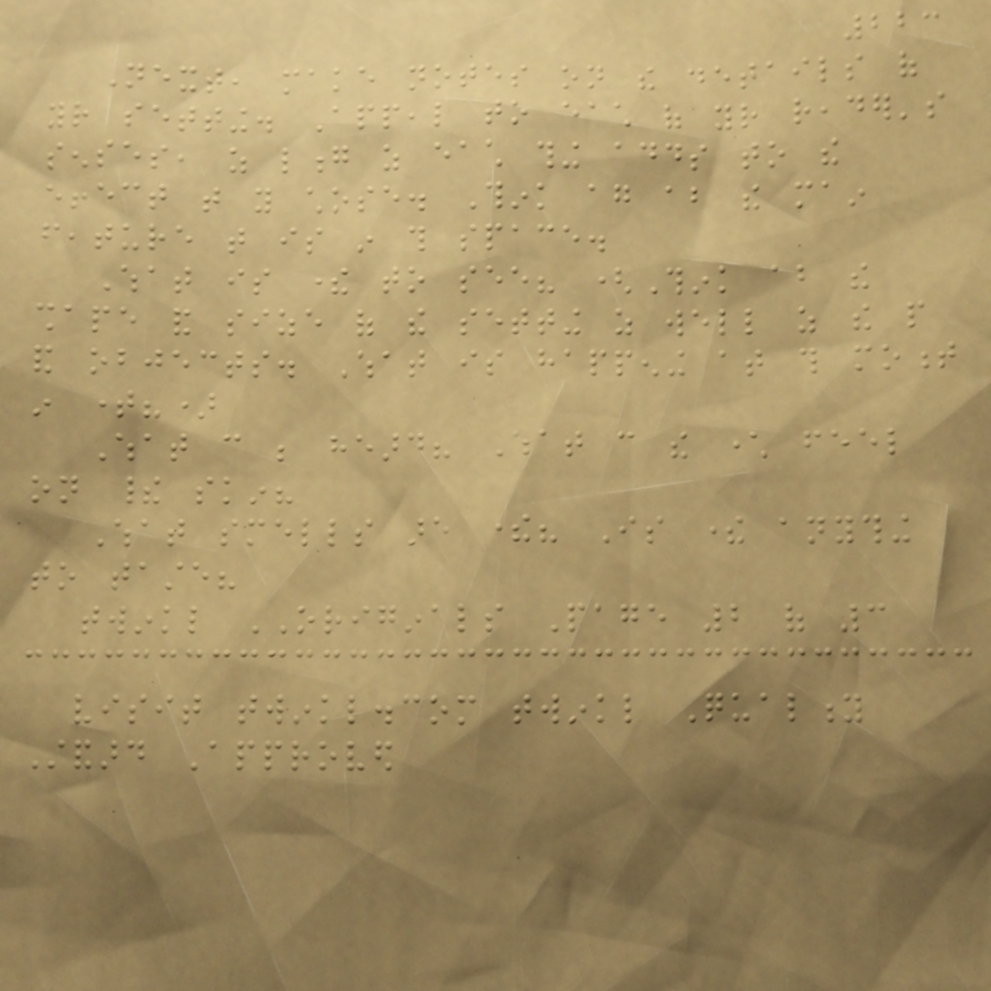223
Next, make notes on the details of
your setting. Appeal to each of your reader's
senses, as long as each thing adds to the
effect that you chose. Think again about the main
feature that is in this space.
What is there to see? (Think about the
shape and size of the setting as well as the people
and objects. What is happening at this moment
in time?)
What can be heard? What can the character feel
on their skin?
What smells are there? Is there anything
to taste?
twinkl ORIGINALS Page 2 of 3
visit twinkl.com twinkl Quality
Standard Approved
